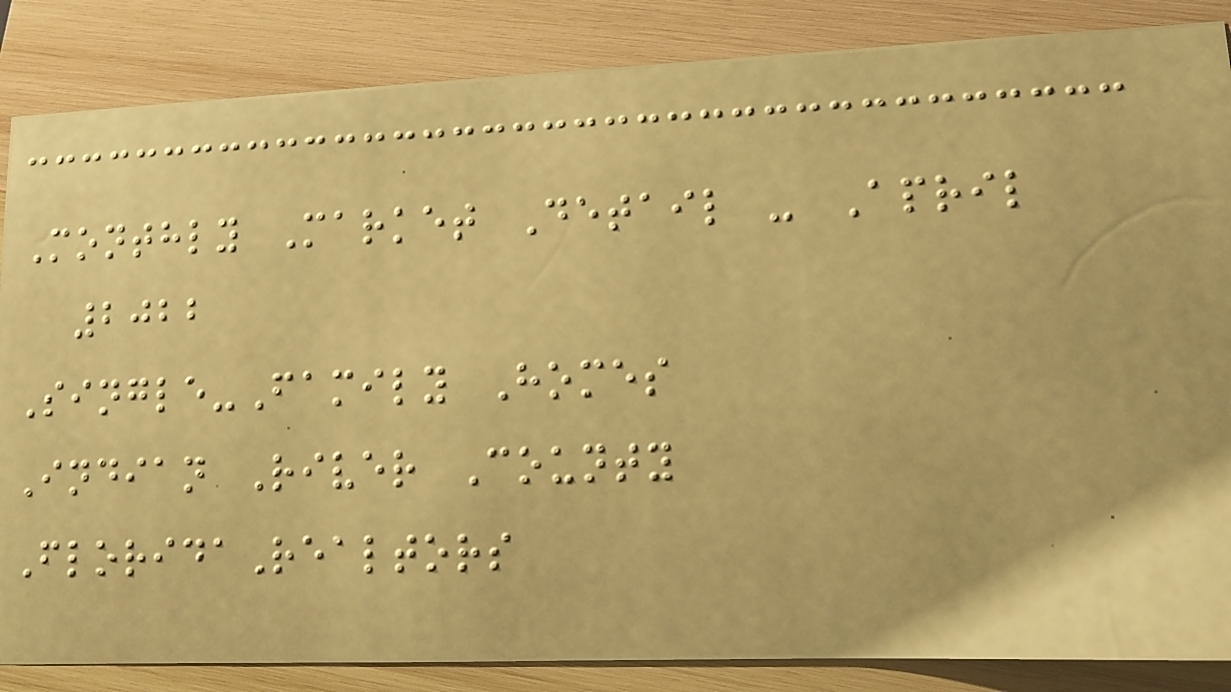Monthly Market Detail - April
2022
Single-Family Homes
Indian River County
FloridaRealtors
